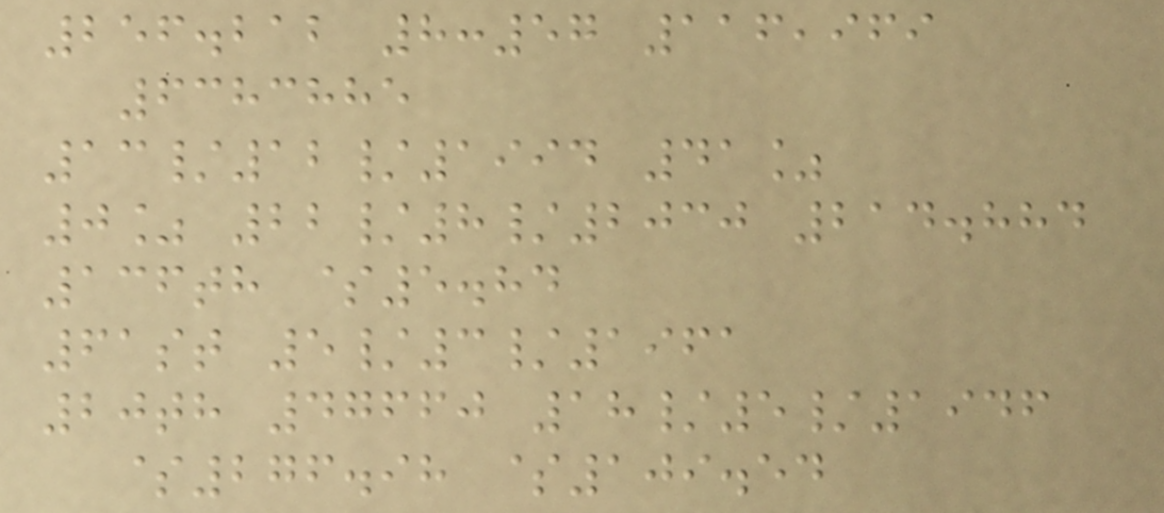256.212 8:57 116,969
6383885
13/12/1994 41%
0% 22/8/2030 214.884
136th $5.84
61st 5/3/1961
20th 47660 18/5/1946
$276.98 $109.54
